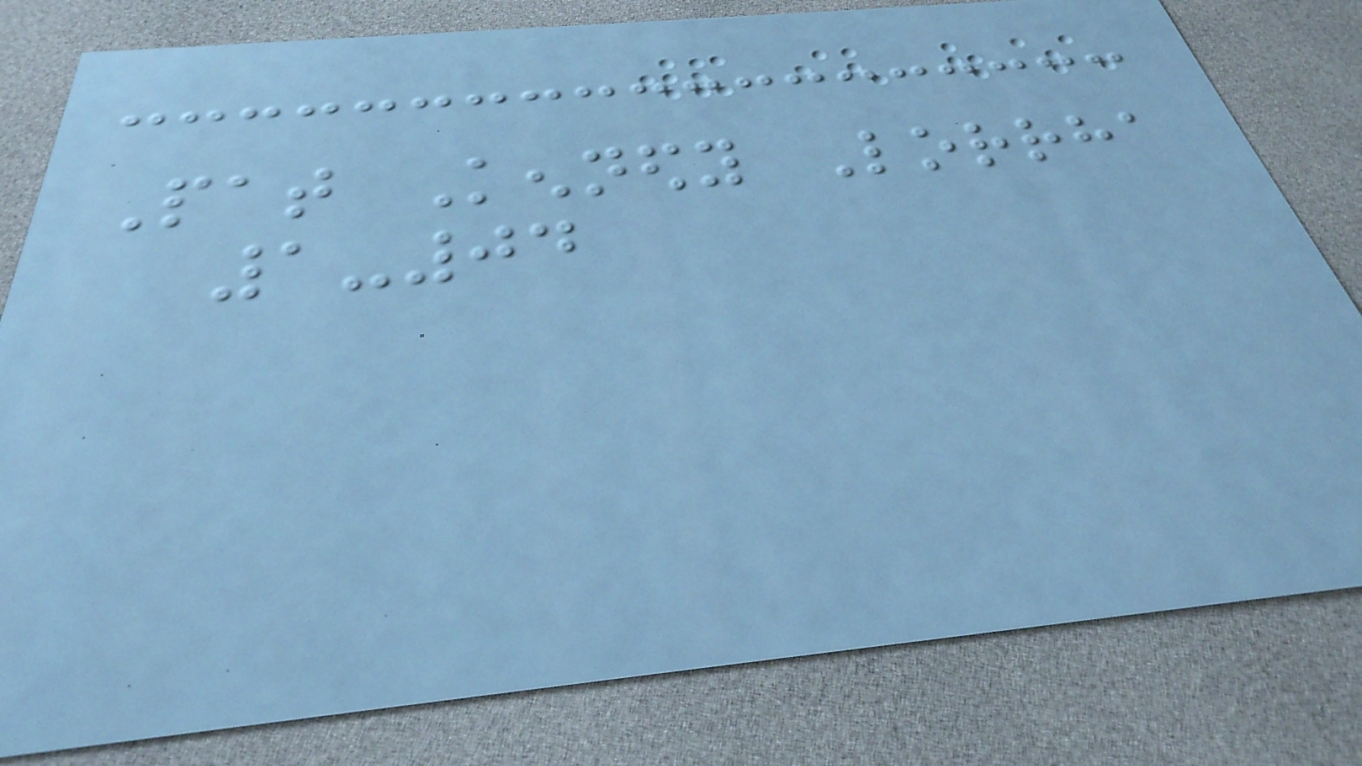Pat Kennedy Lorrha
1-04
